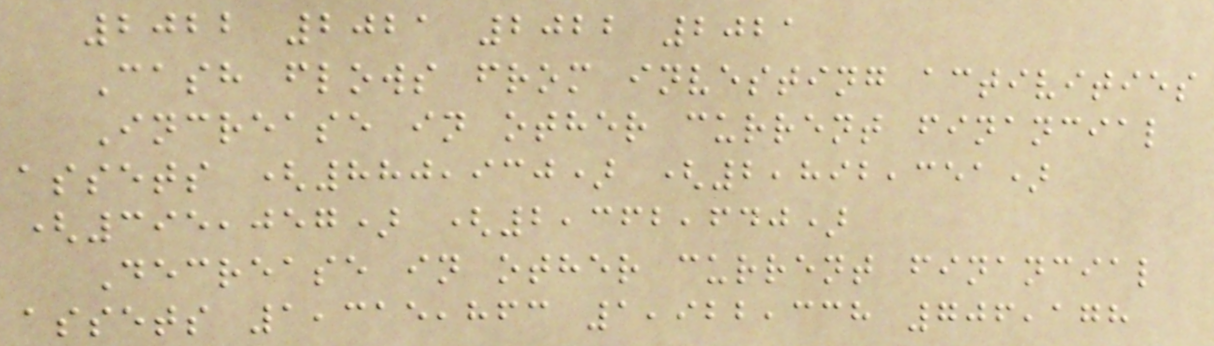2022 2021 2022 2021
Cash flows from investing activities
Increase in other current financial
assets (880,930) (2,892,351)
(395,057) (2,362,640)
Decrease in other current financial
assets 1,315,863 1,922,338 706,178
